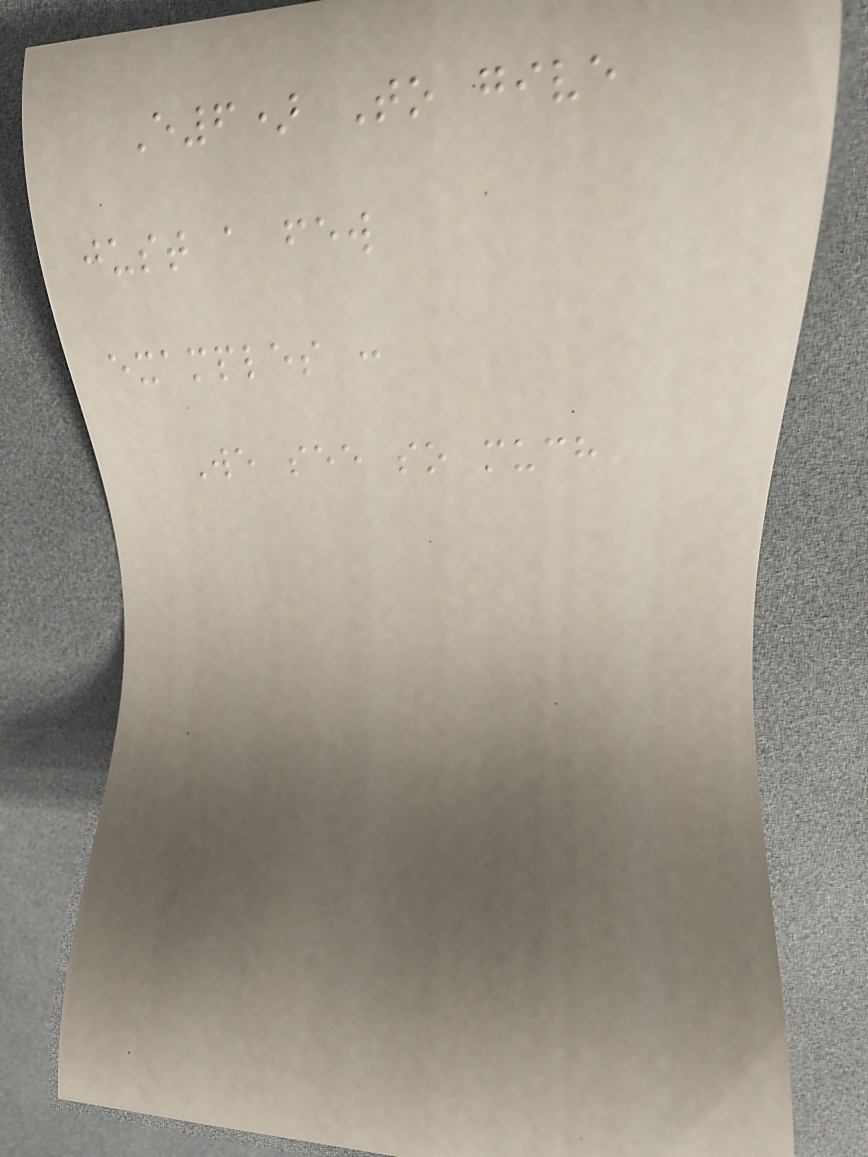E6) To give
just a few
examples :
We see so much
